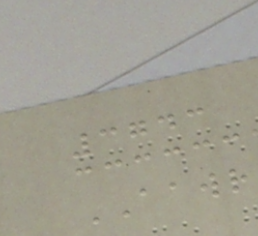3743
AAWR
